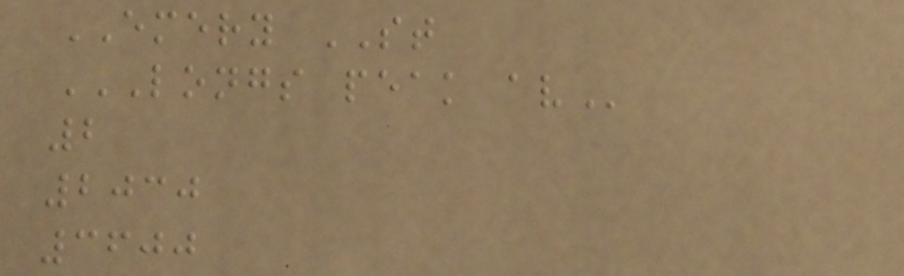EMERY ST
LONGS PEAK AV
2
2030
3600
